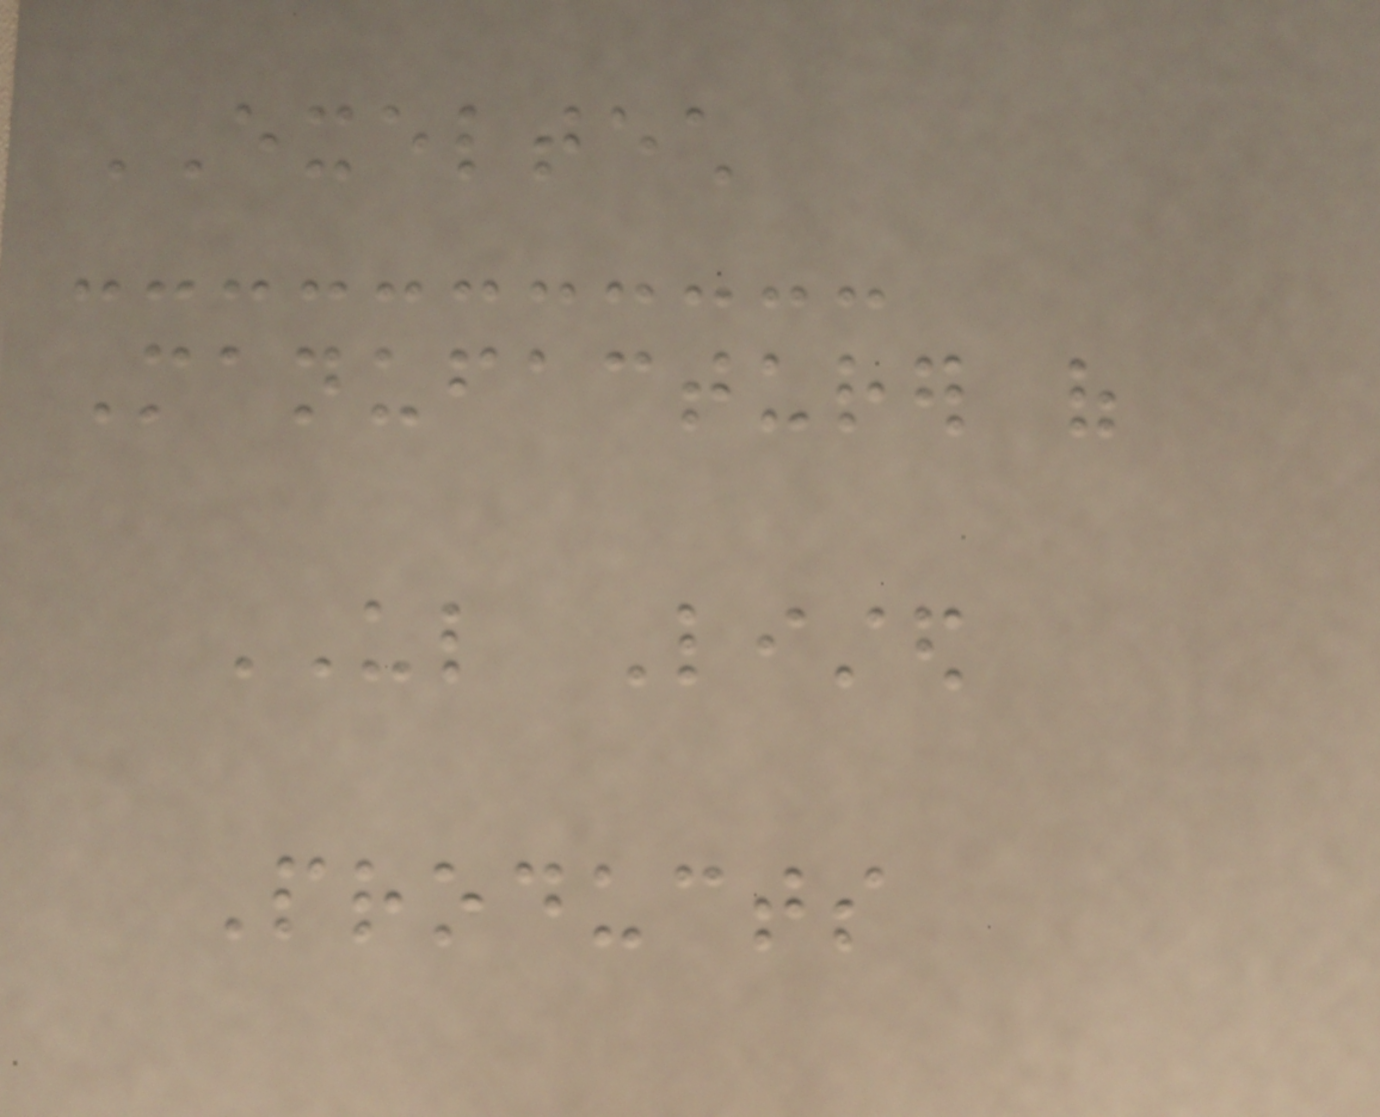EXELTECH
Manufacturer of
UL Listed
Products
